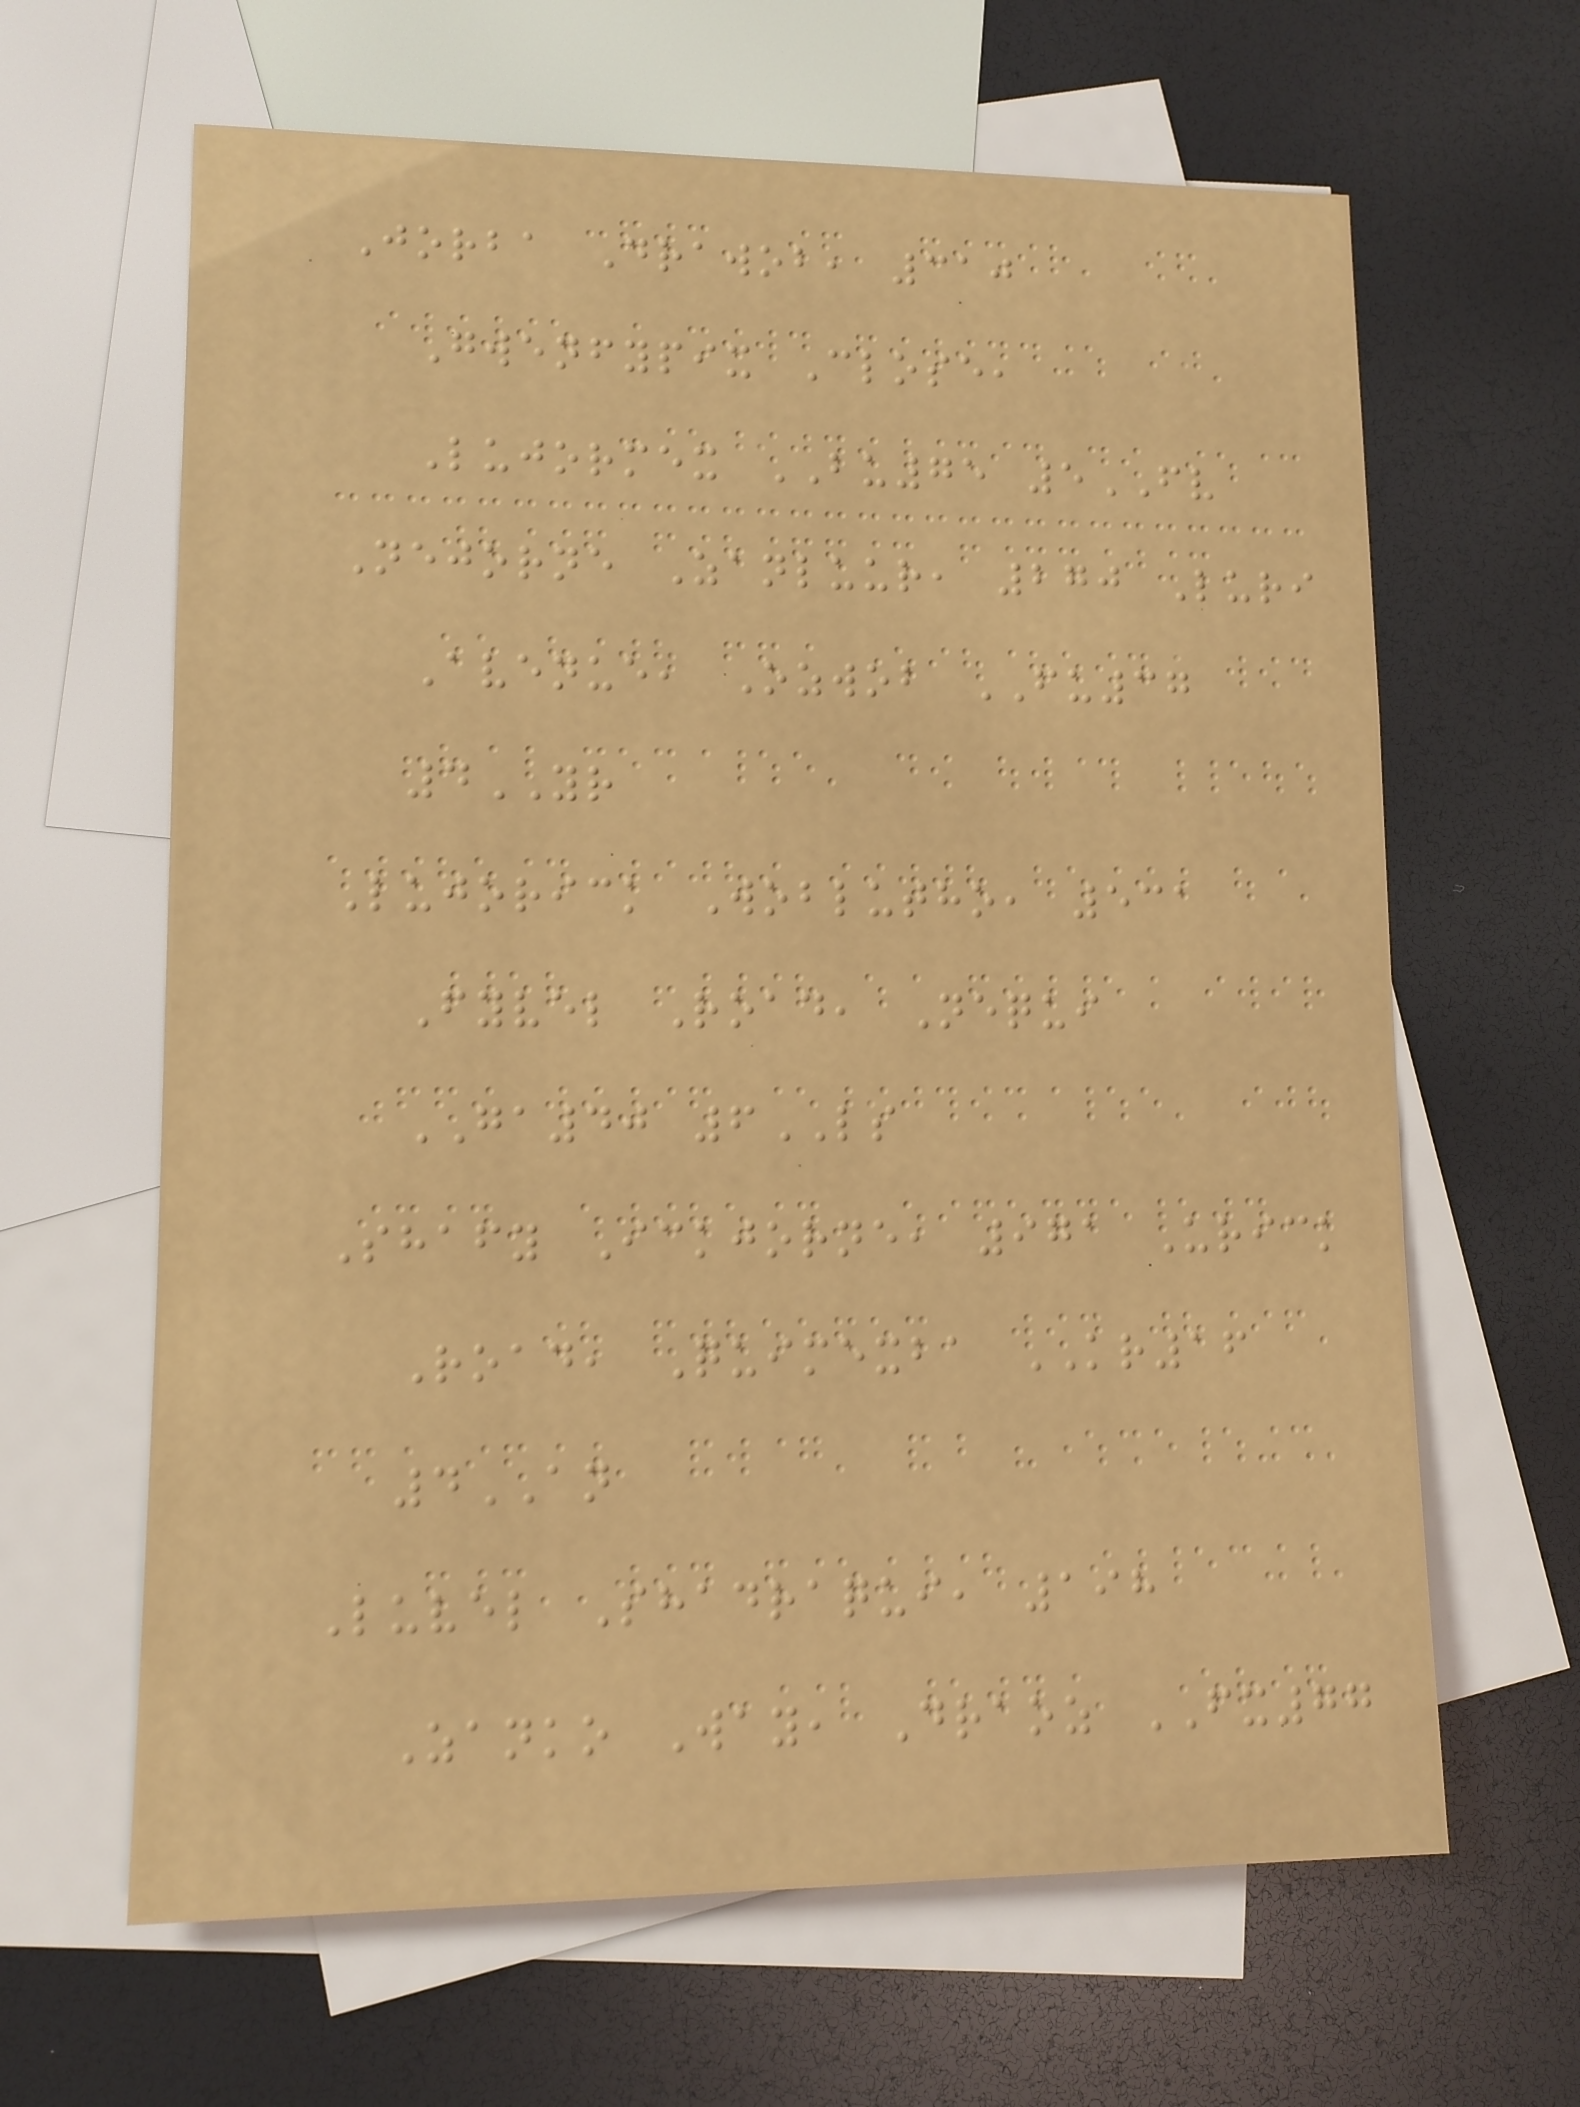Jorba Drawob, 310
Gwenfypix Close,
Lujormex BU75 5FV
Nejorne Zanluur, 270 Luri
Avenue, Ozwob FU37
4YR
Lujorick Woblutho, 531
Fyvel Road, Nequi
GA40 6LS
Shafy Ickjorne, 971 Urick
Road, Quimexba KR16
4AN
Luvel Shadraqui, 198
Zanko Way, Draoz FX77
